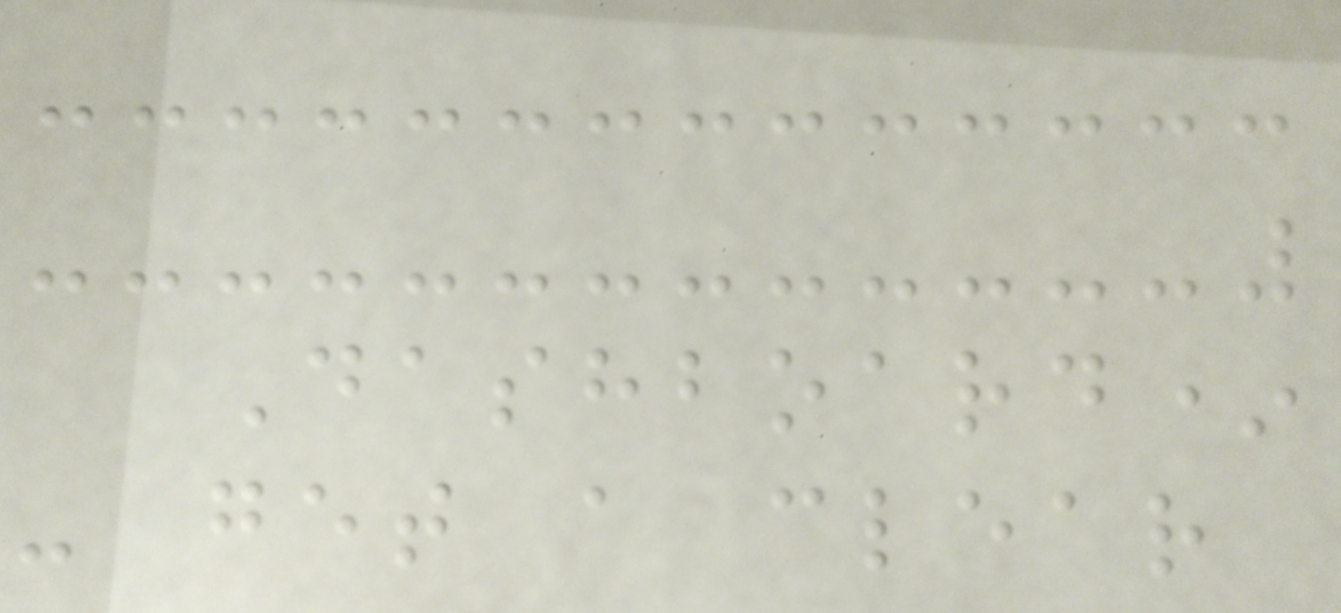Dashboard*
- get a clear
